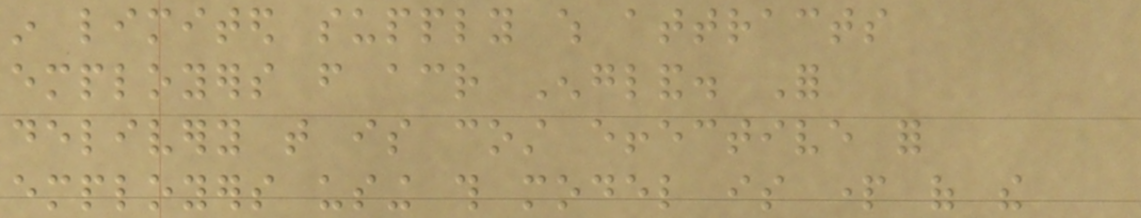in limited supply which attracts
employers from across England. For
delivery that is cost effective for
employers using this model is part of the
